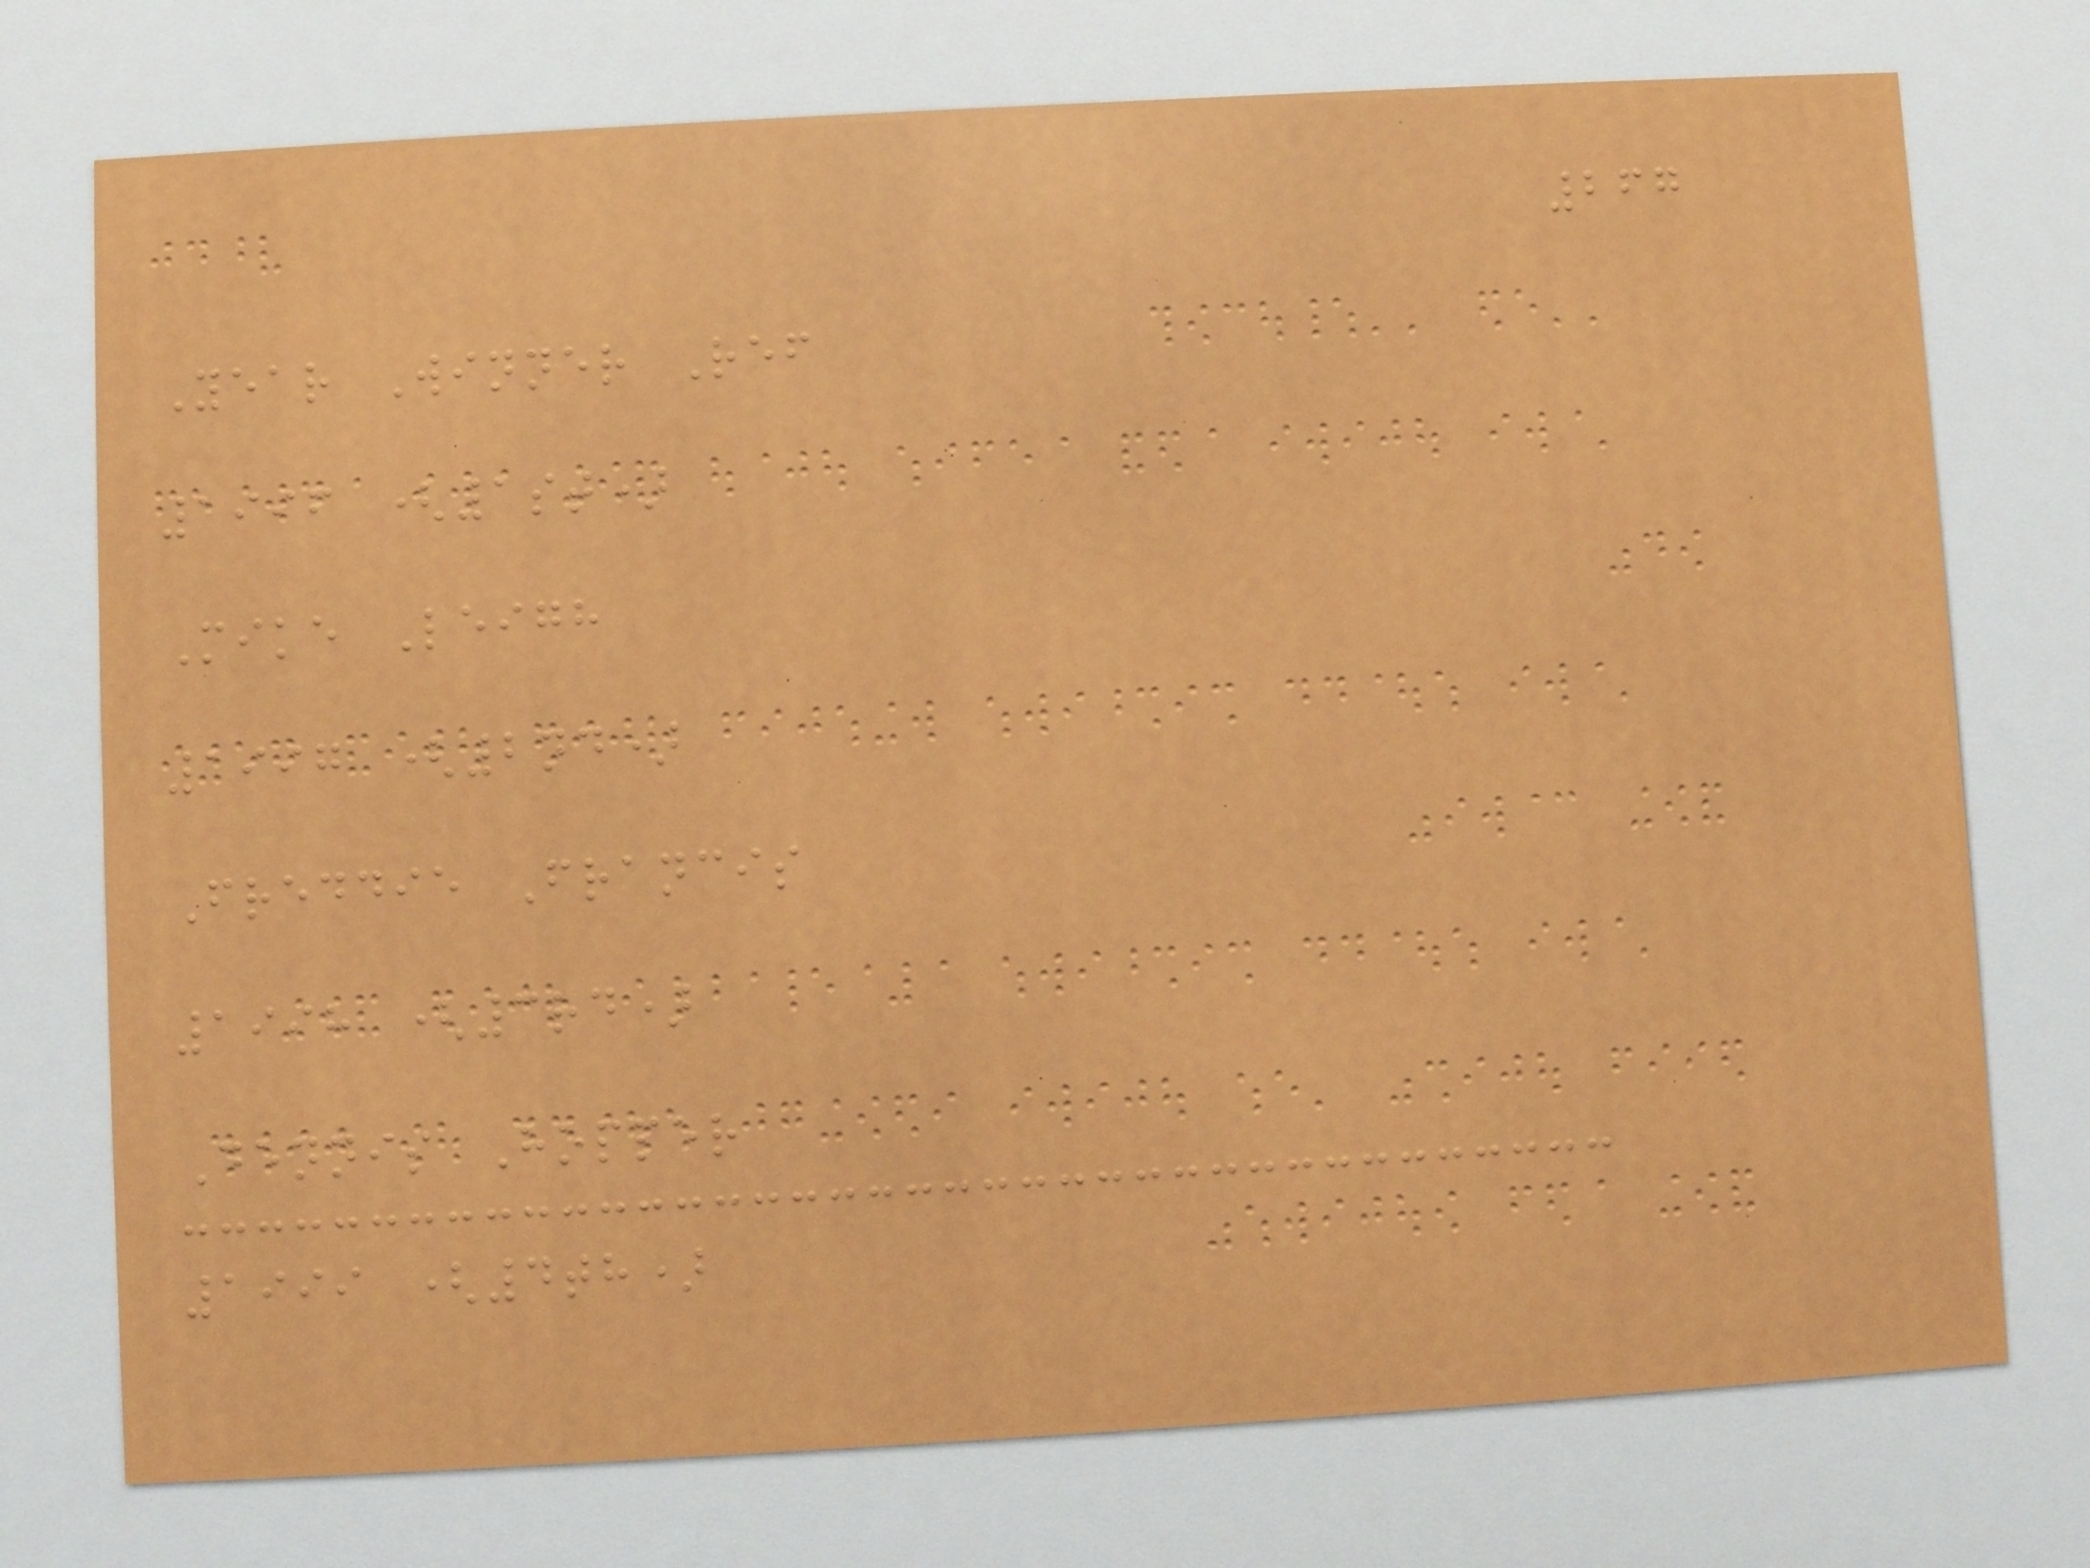267
Year Winner Ref
1996 (1st)
Mike Leigh
1997 (2nd)
Freddie Francis
1998 (3rd)
Dennis Hopper
1999 (4th)
